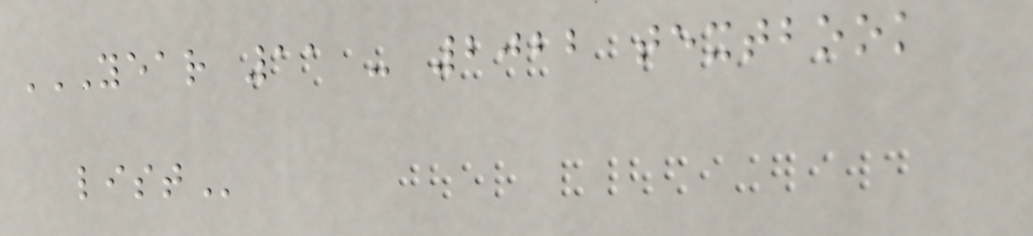YEAR 11 - 2022 TEXTBOOK
LIST
